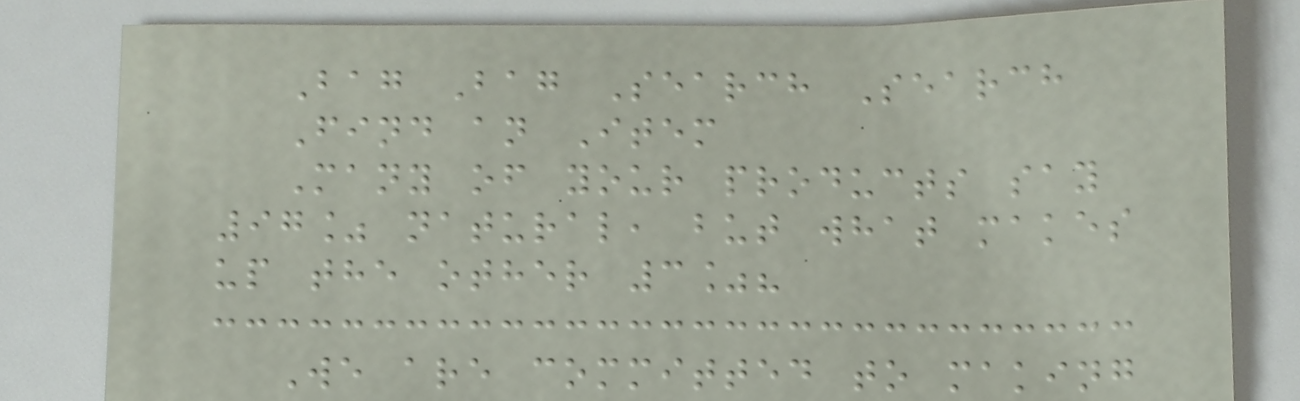Bag Bag Search Search
Find an Item
Many of your products say
97% natural, but what makes
up the other 3%?
We are committed to making
